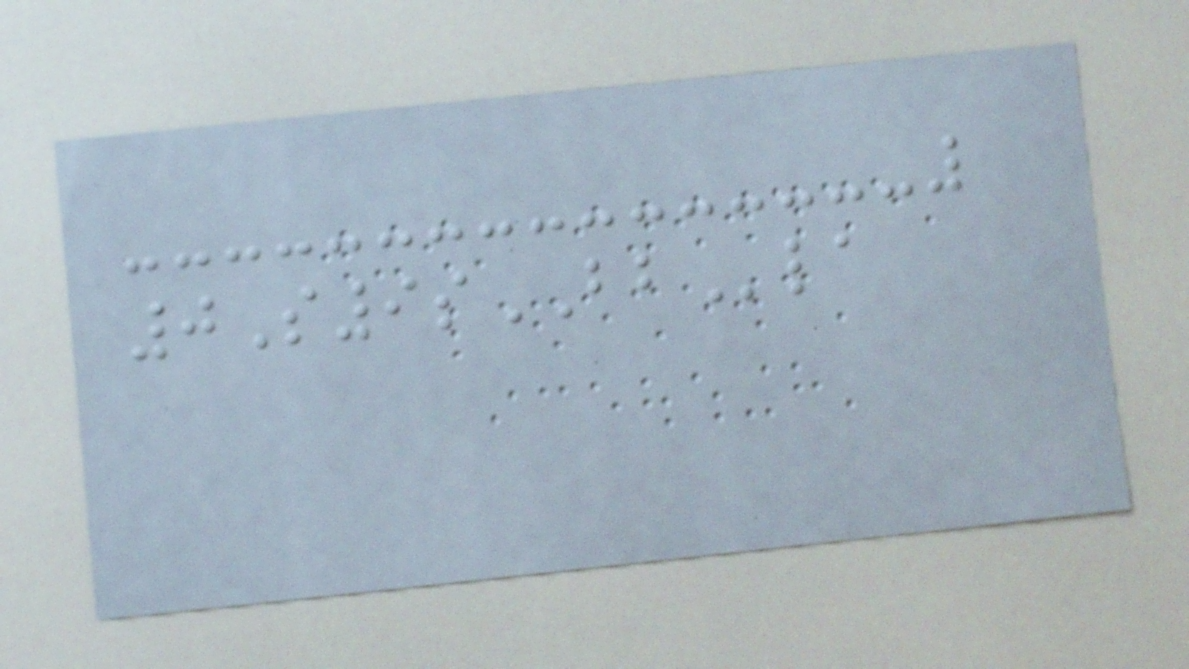0S9sBBla
